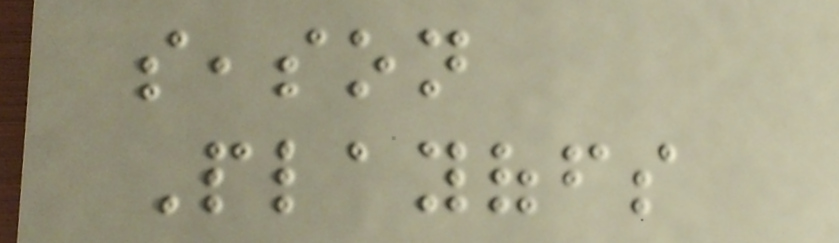season
Playoffs
